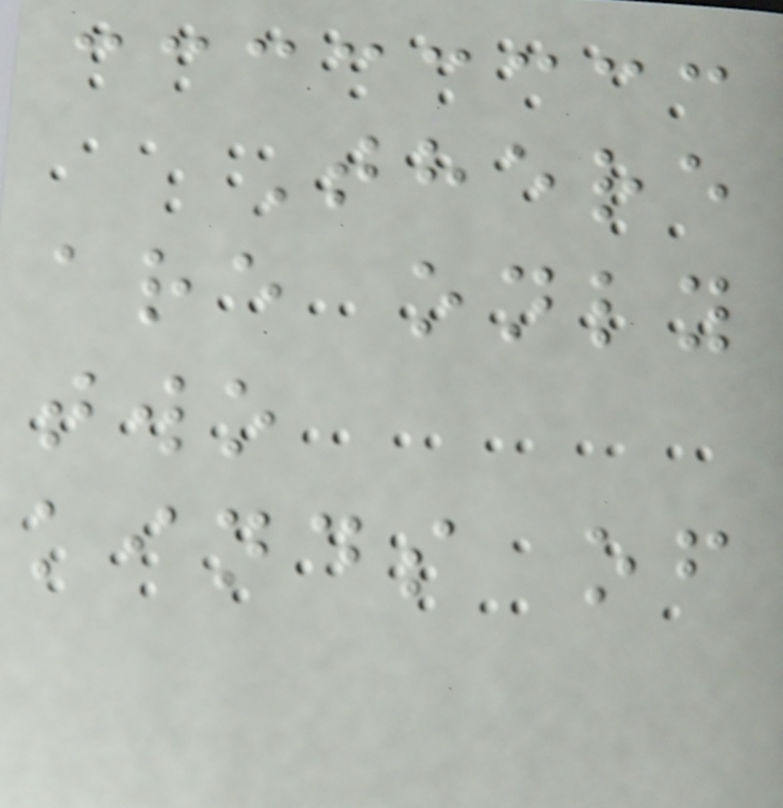There
are only
two
kinds of
